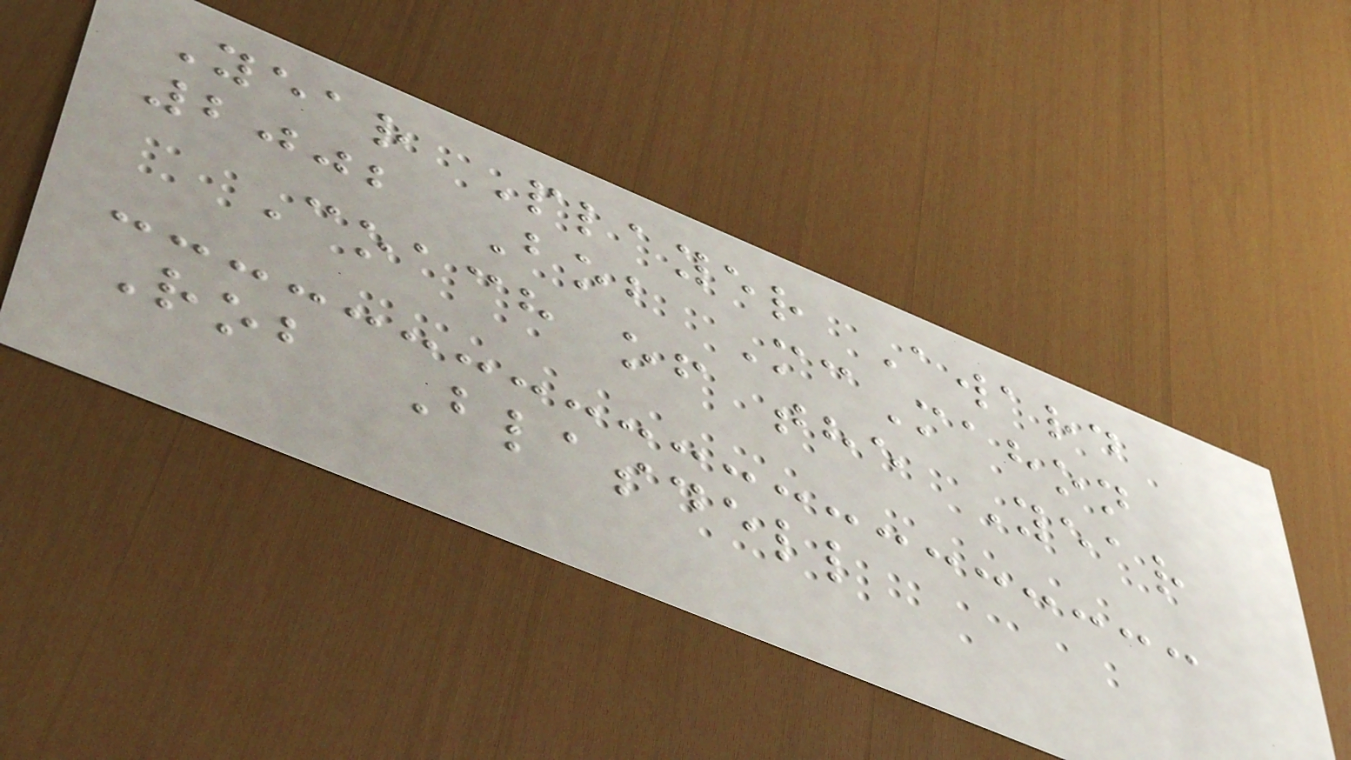Year Player Award
2002 Bob McMahon
Coach of the Year
Rob Blasdell
